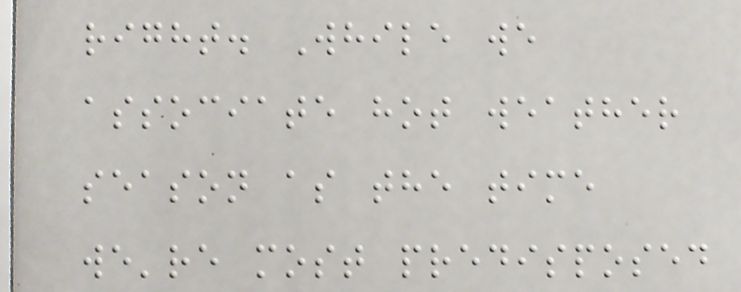right. While we
associate hot weather
season as the time
we're most predisposed
